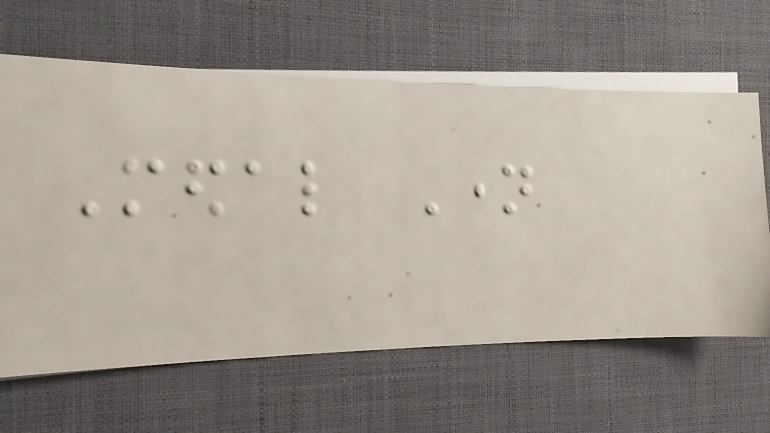Medal Name
